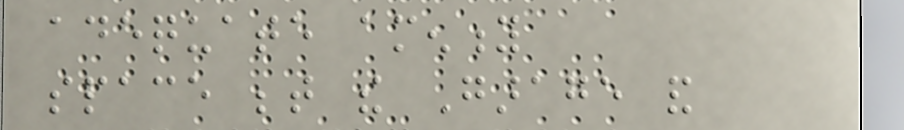adequate amenity
space between the Garage and
